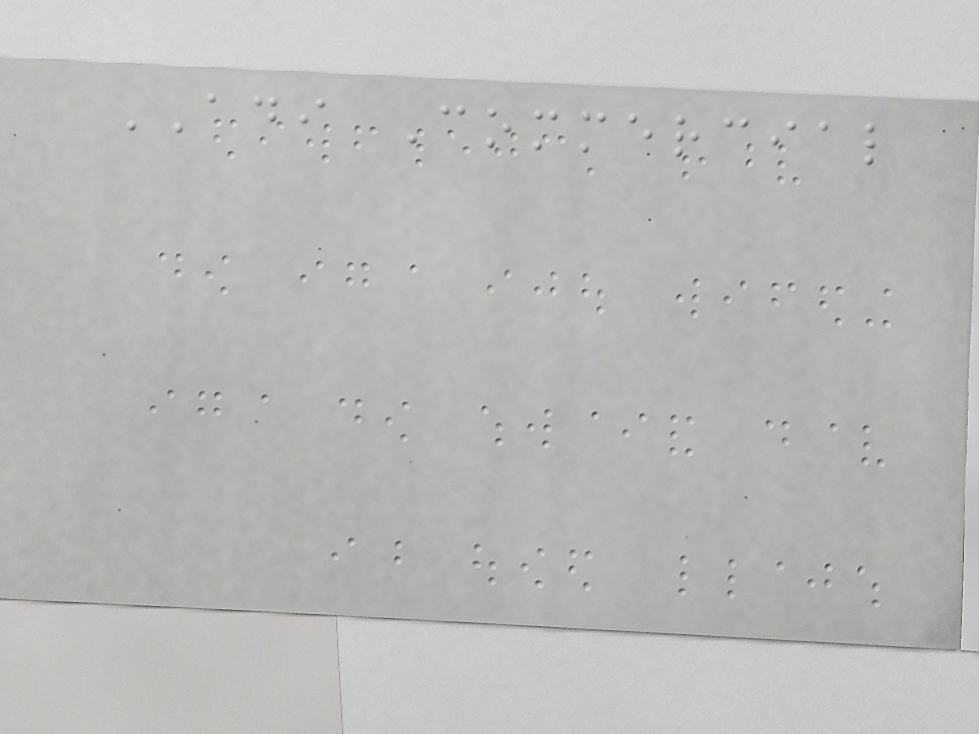ADI Commercial
